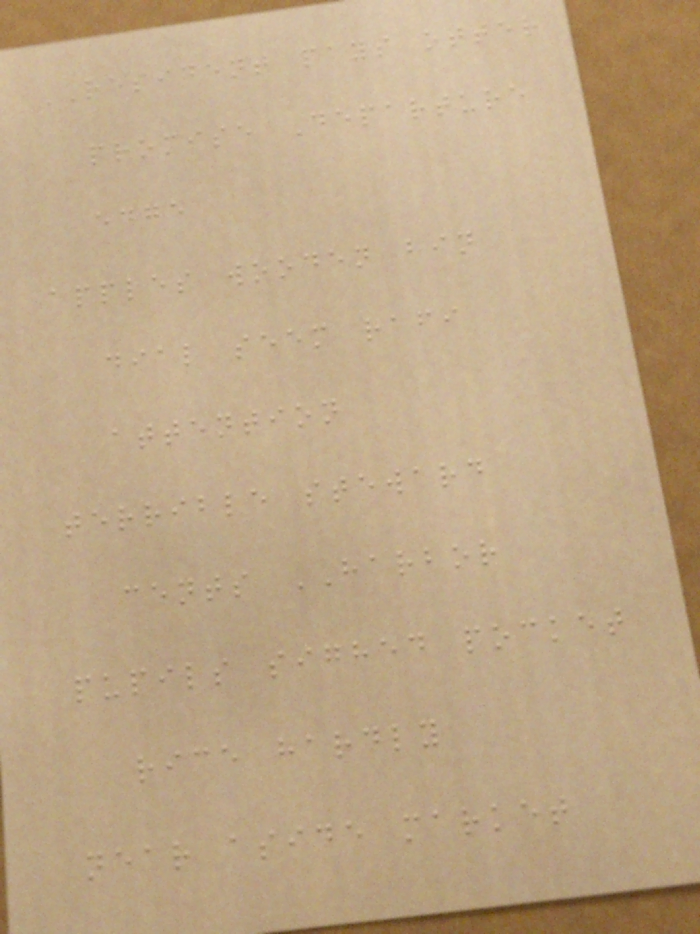RESIDENT pays otter
promise Departure
edge
apples wooden bin
dial seem rafi
attention
terrible steward
cents HARBOR
pupils sighed pocket
rice hardly
near aside market
